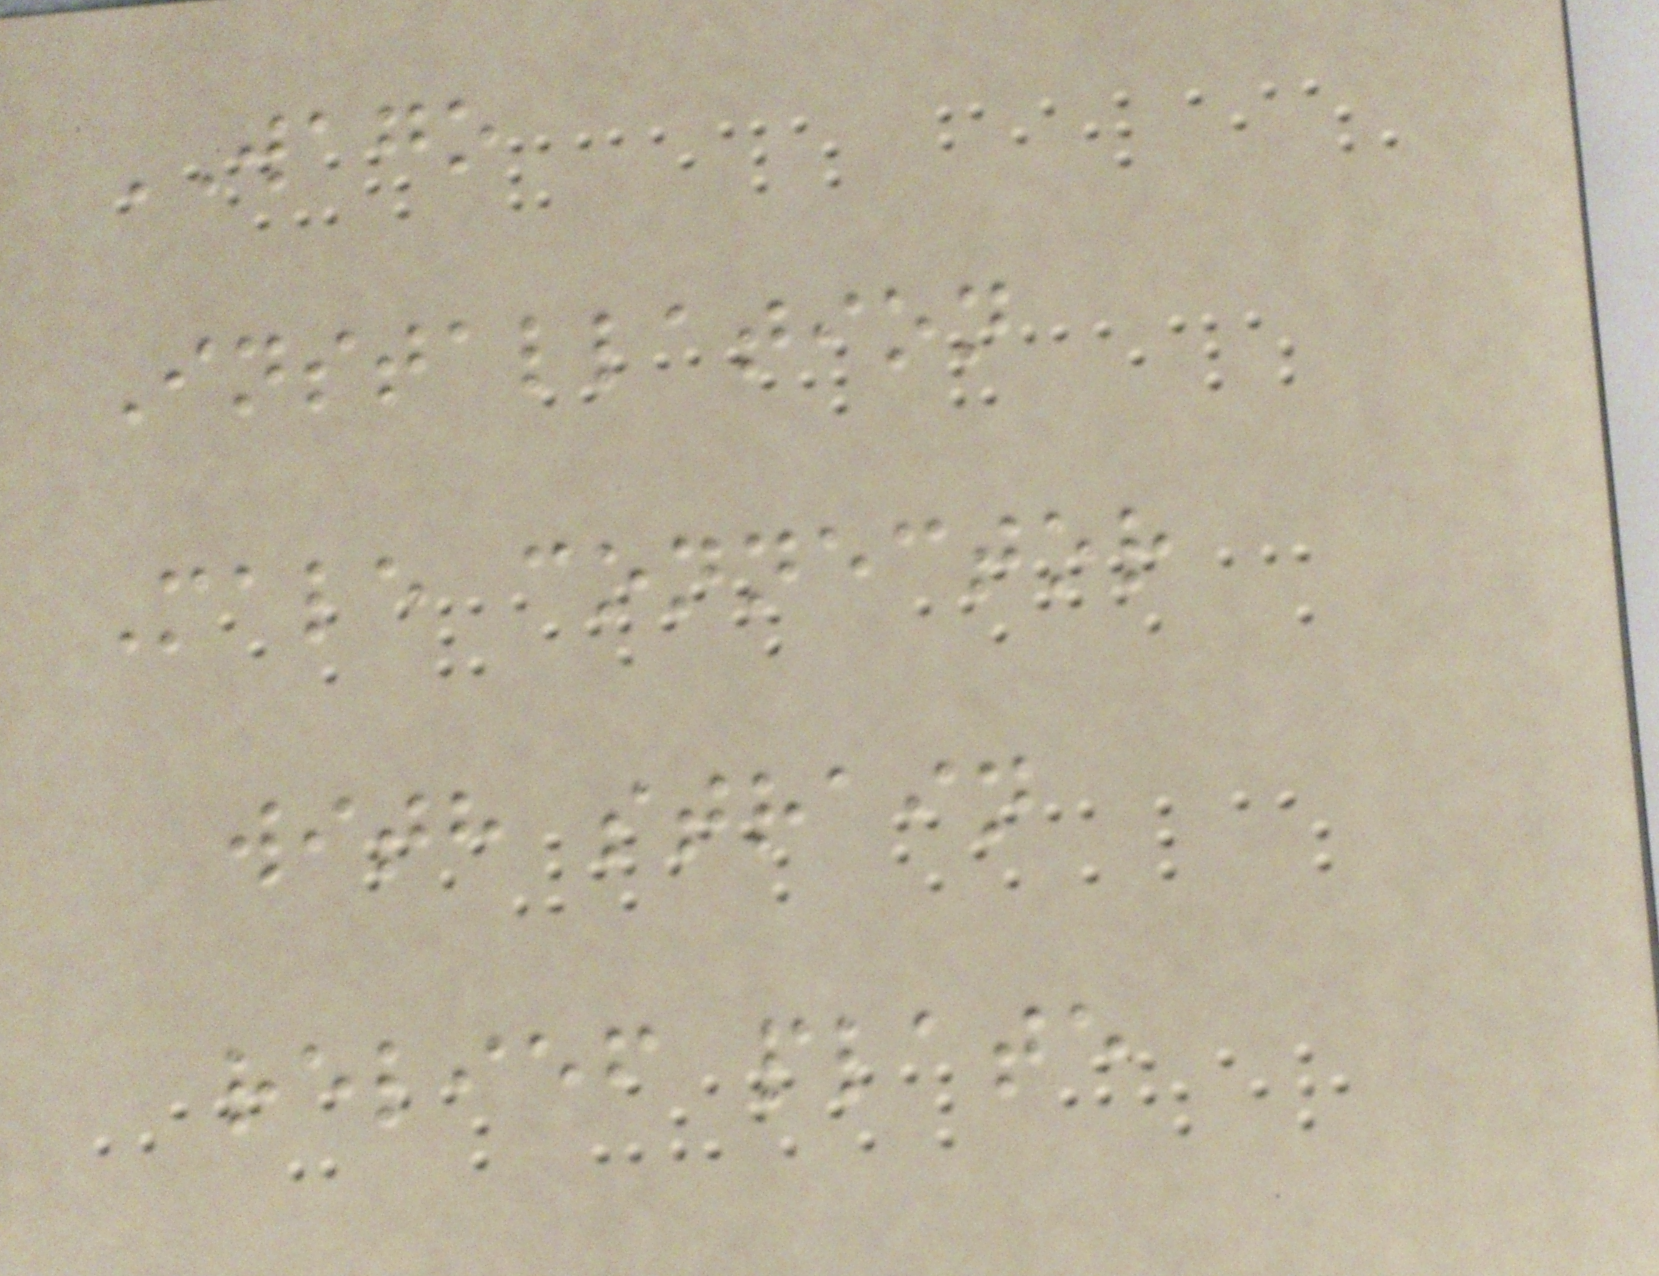WAGO
Installation
Male connector
with strain
relief plate
